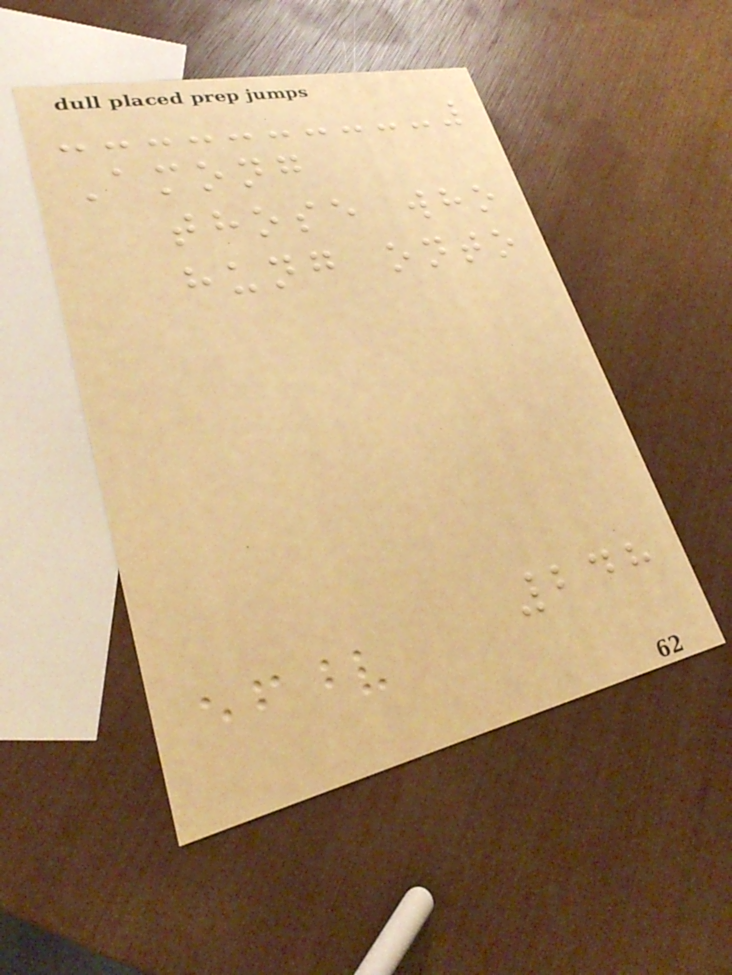Among
those who
hung onto
248
